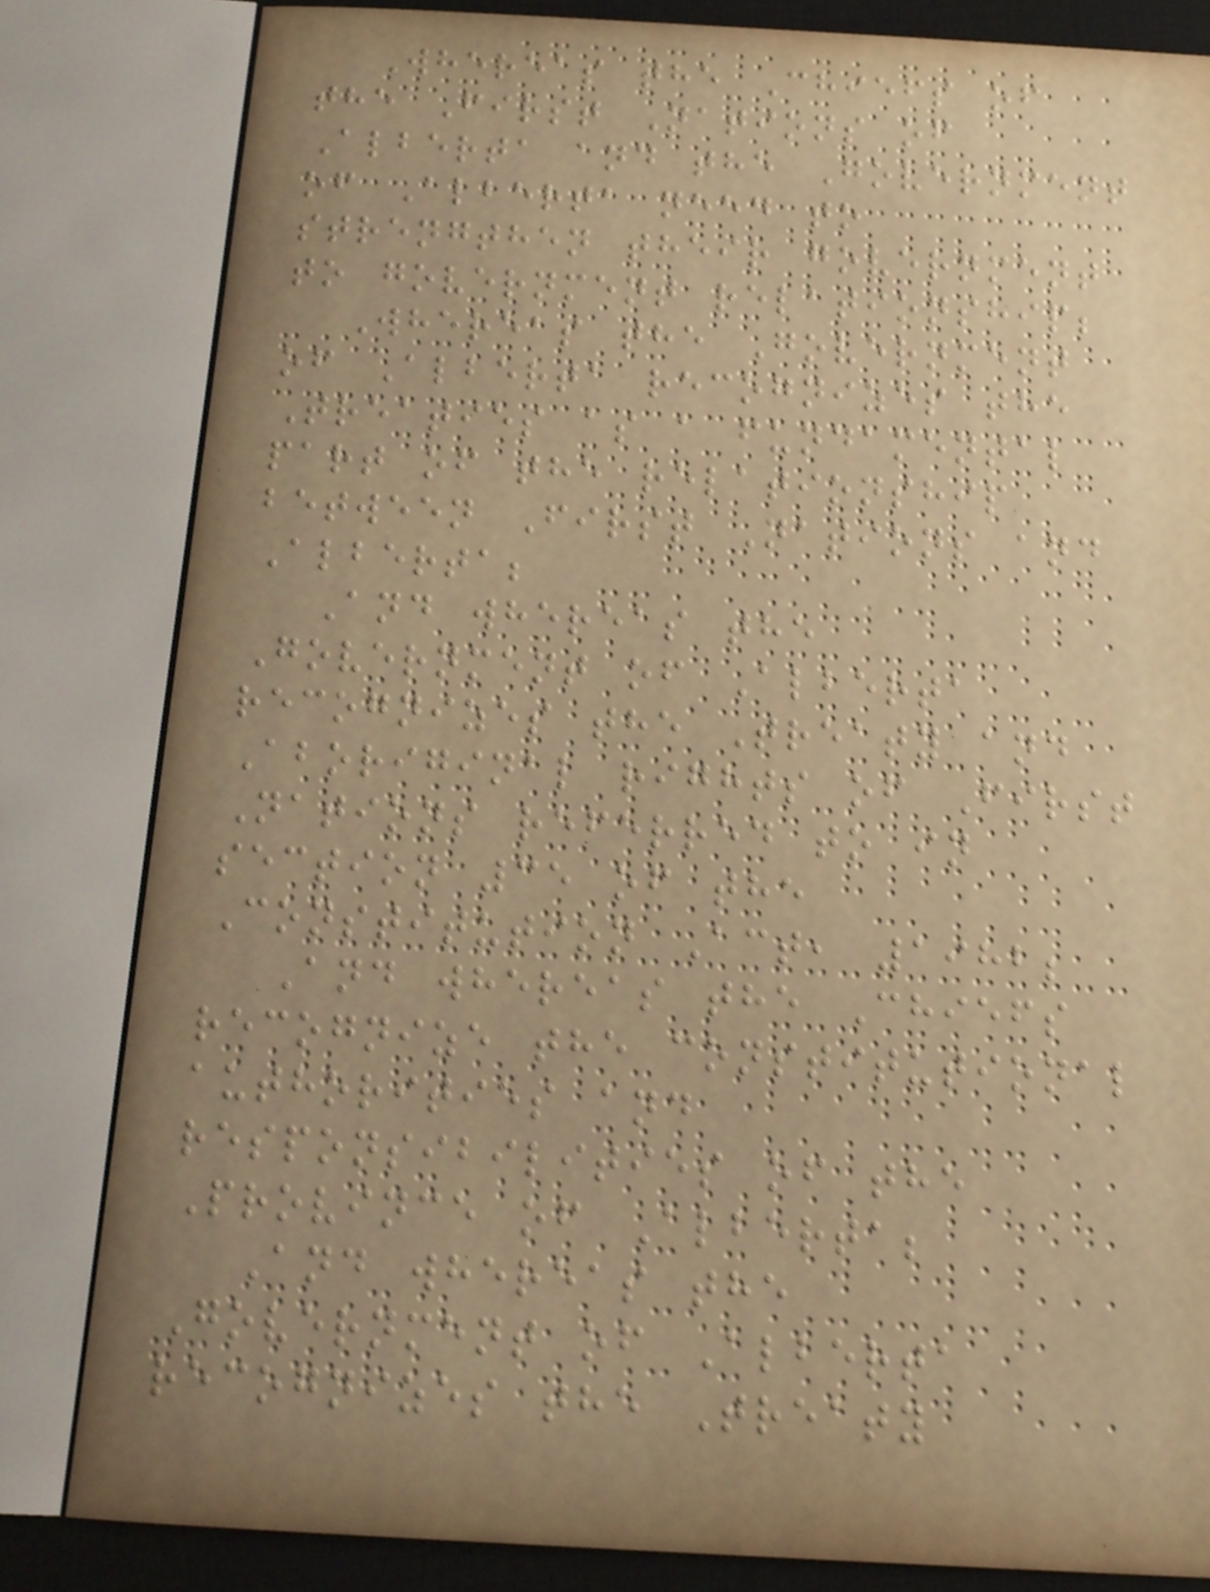Whereas the Chiefs of
the First Nations of
Alberta and the Government
of Alberta need to
strengthen their government
to government relationship;
Whereas the Government
of Alberta recognizes the
Treaties as a fundamental
part of the relationship
between First Nations and
Alberta;
And whereas the
Government of Alberta
recognizes the Treaty and
Aboriginal rights of First
Nations referred to in
section 35 of the
Constitution Act, 1982;
And whereas the Chiefs
recognize the constitutional
authorities and
responsibilities of the
Province of Alberta;
And whereas the
Government of Alberta
recognizes the Treaty
